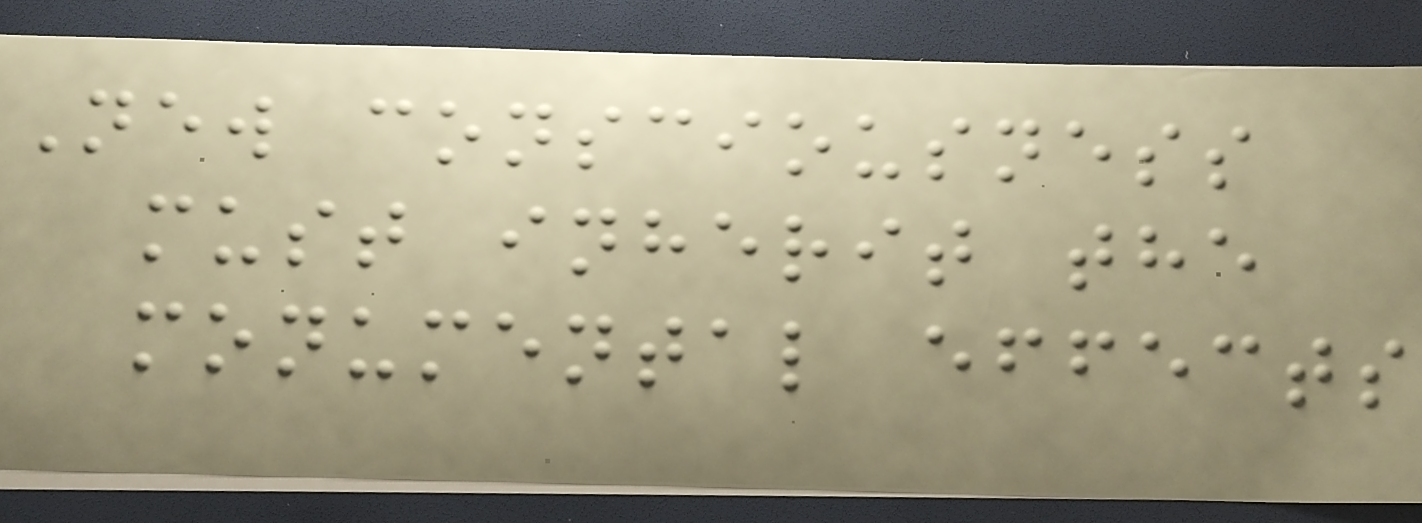New consciousness
must inherit the
monumental effects
